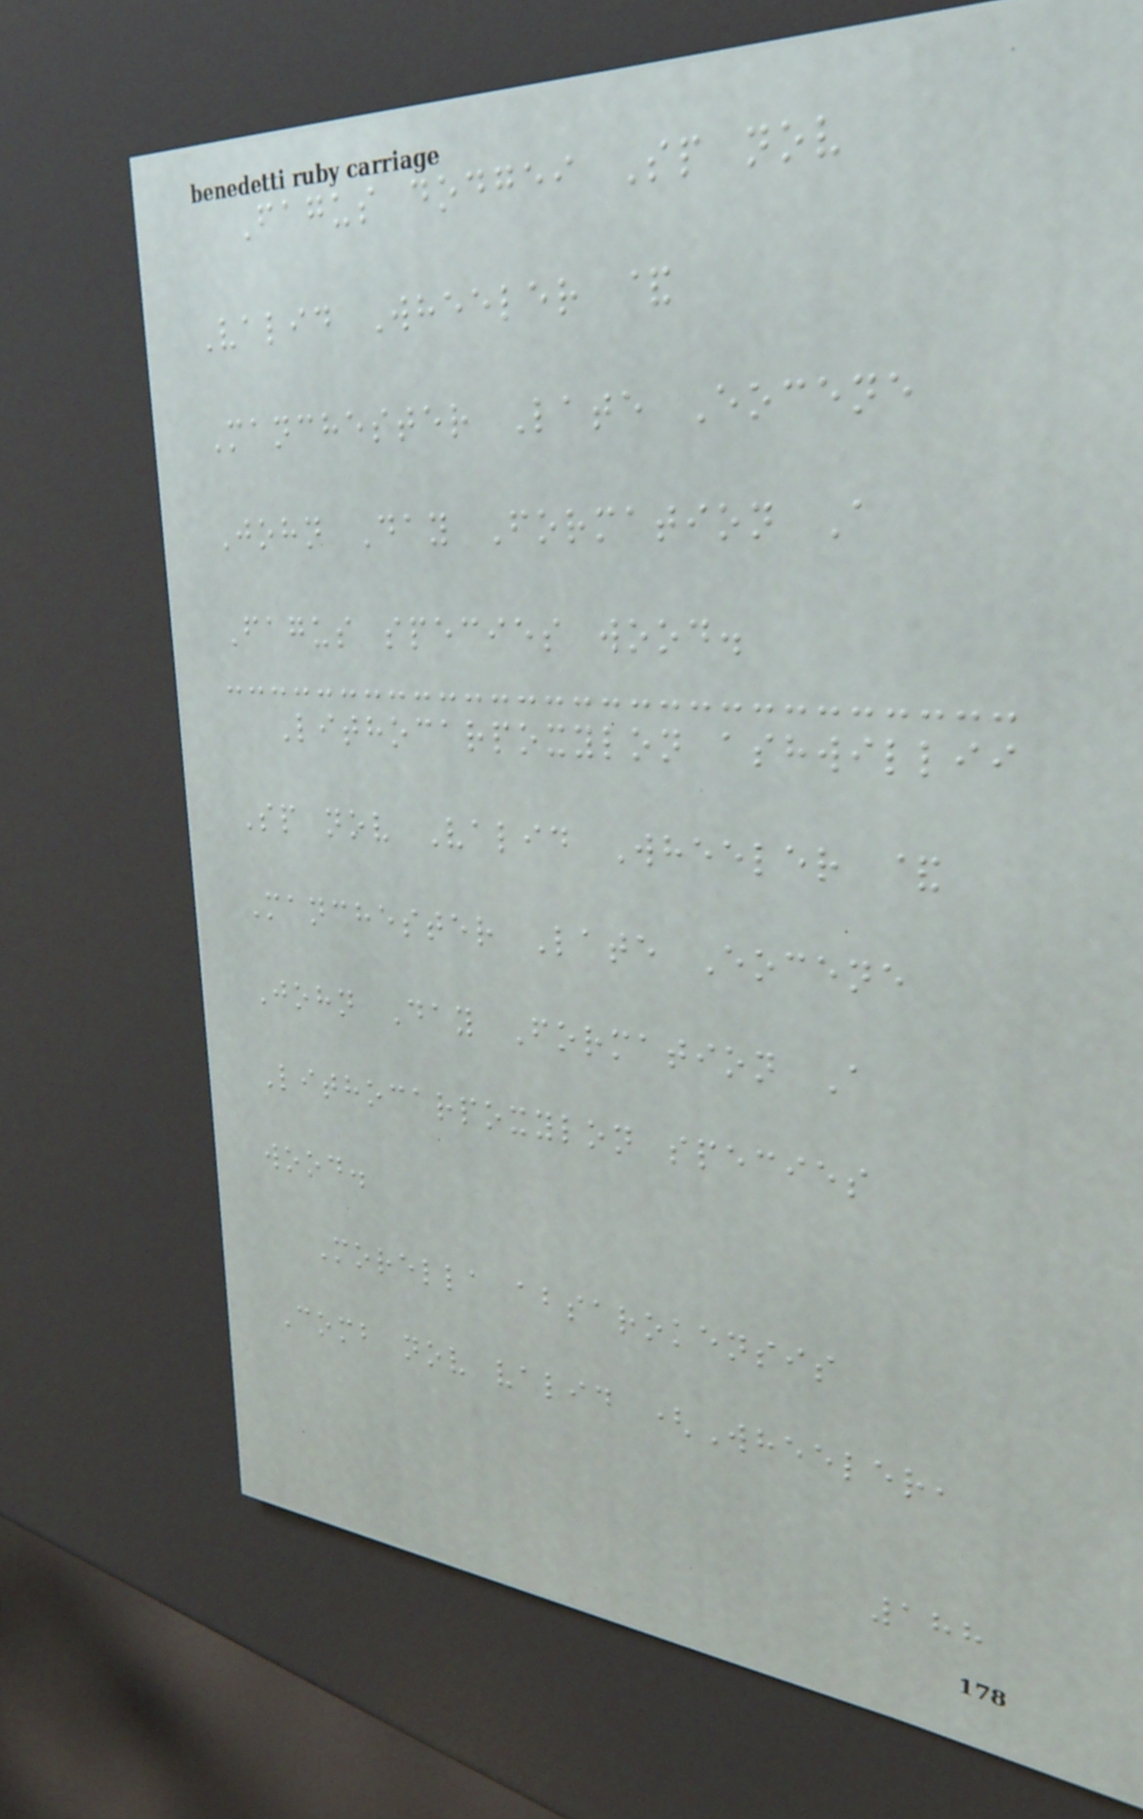Fagus dodgei Sp nov
Valid Wheeler &
Manchester Late Eocene
John Day Formation A
Fagus species wood.
Lithocarpoxylon ashwillii
Sp nov Valid Wheeler &
Manchester Late Eocene
John Day Formation A
Lithocarpoxylon species
wood.
Morella absarokensis
Comb nov valid (Wheeler,
188
